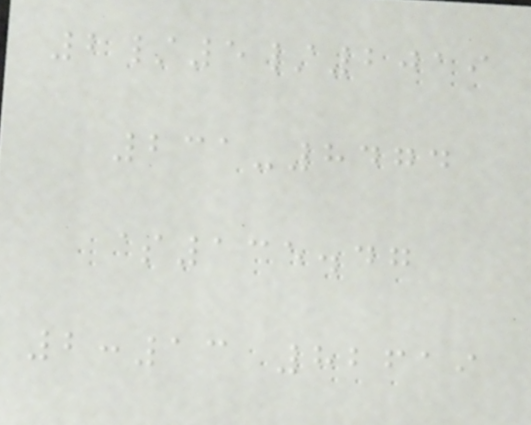2/5/2019
231-8474
$135.47
2:13 82619
